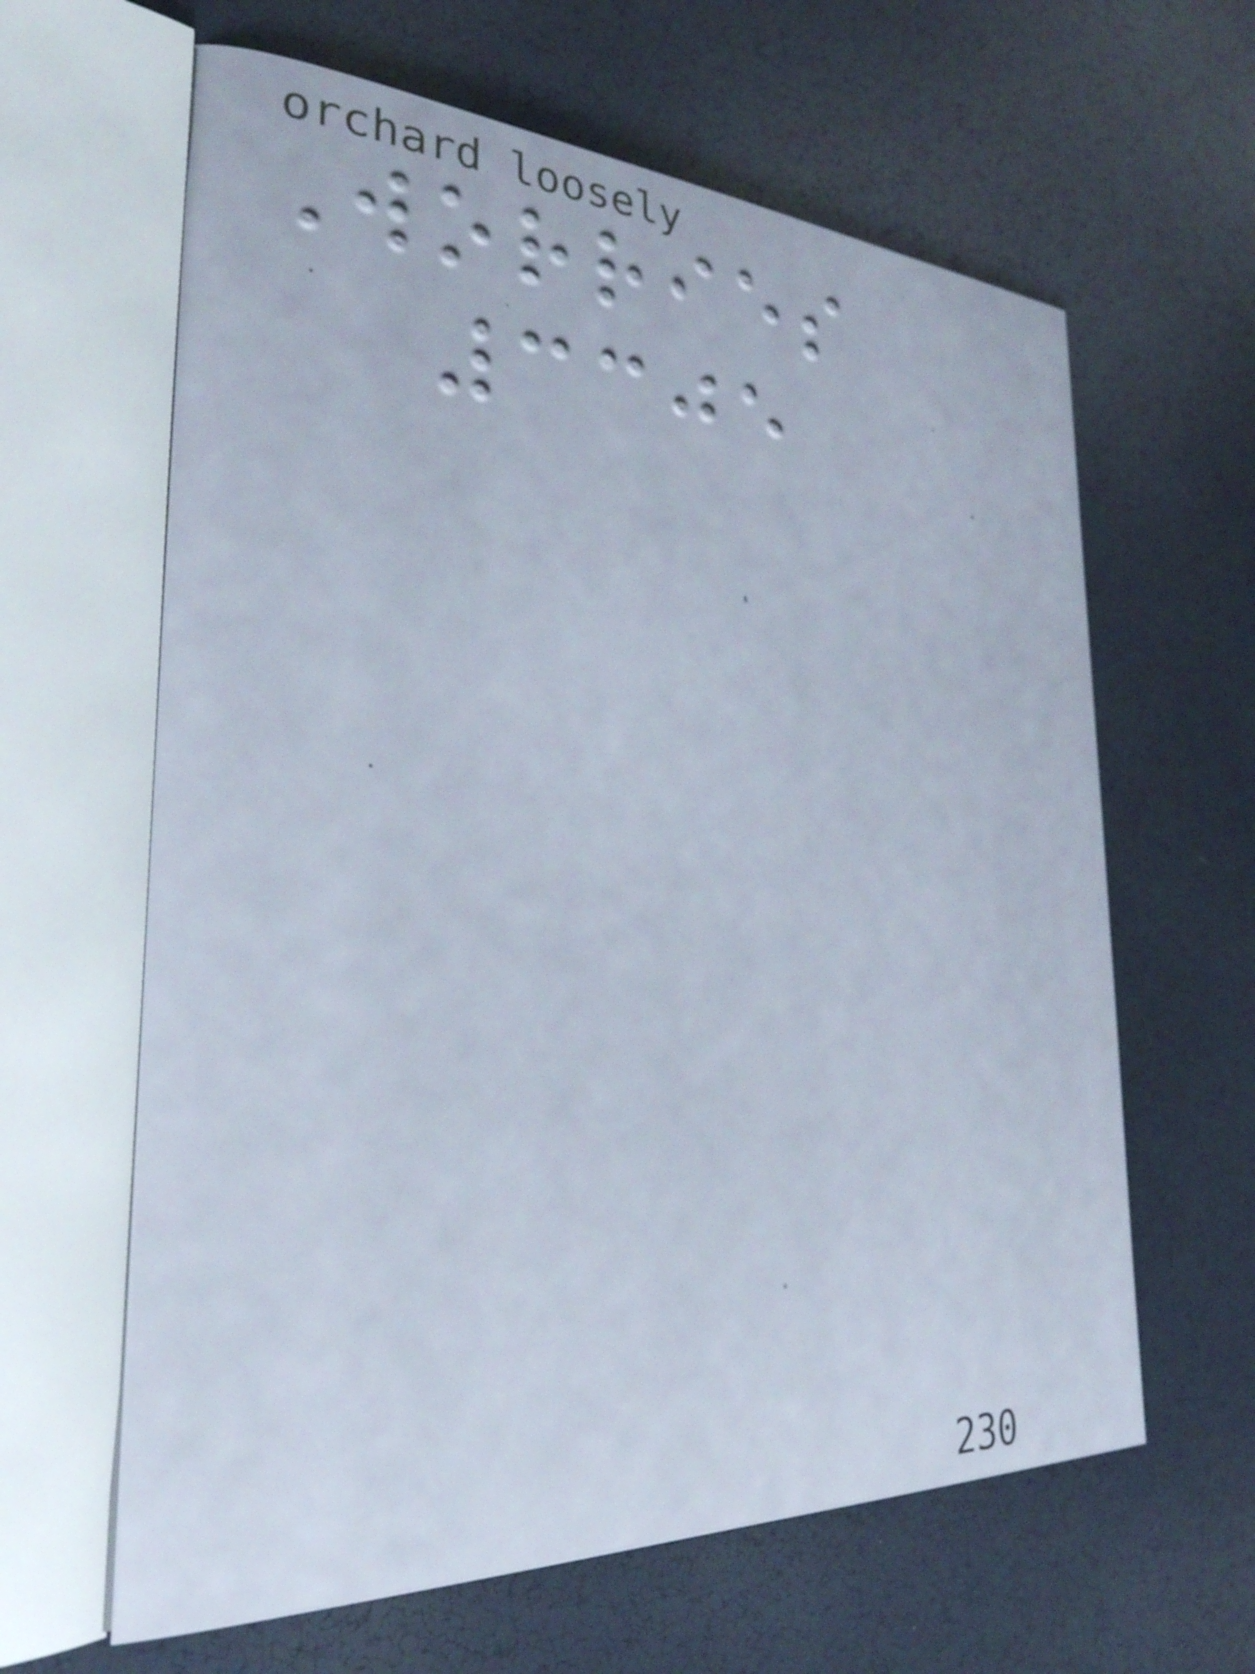Worries
3305
